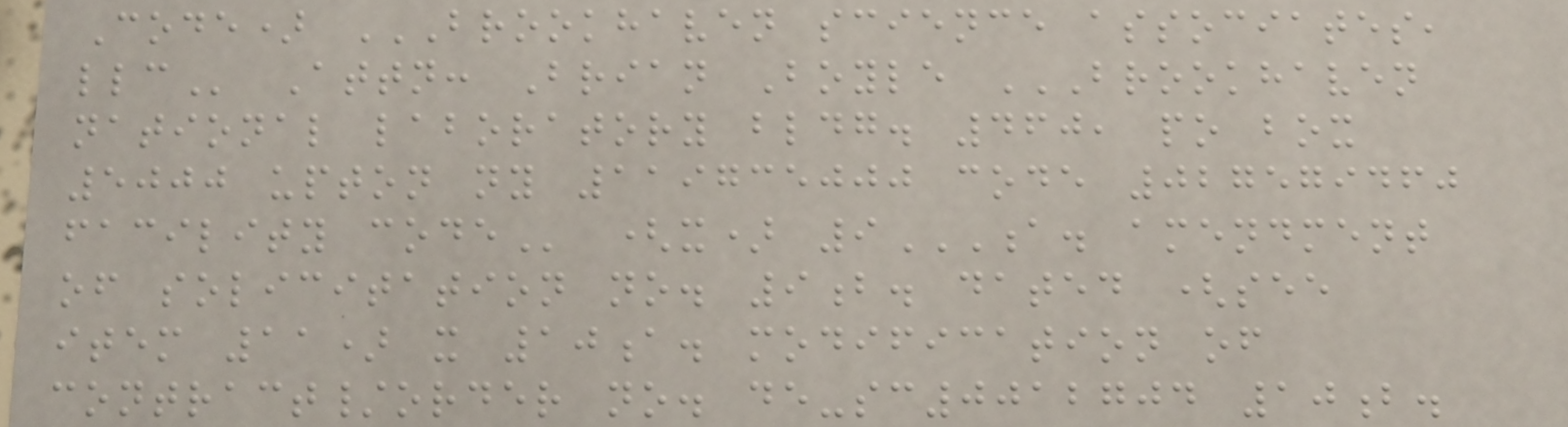Code) BROOKHAVEN SCIENCE ASSOCIATES,
LLC Attn: Brian Boyle BROOKHAVEN
NATIONAL LABORATORY BLDG. 460, PO BOX
5000 UPTON NY 119735000 CODE 027579460
FACILITY CODE (x) 9A. AMENDMENT
OF SOLICITATION NO. 9B. DATED (SEE
ITEM 11) X 10A. MODIFICATION OF
CONTRACT/ORDER NO. DE-SC0012704 10B.
